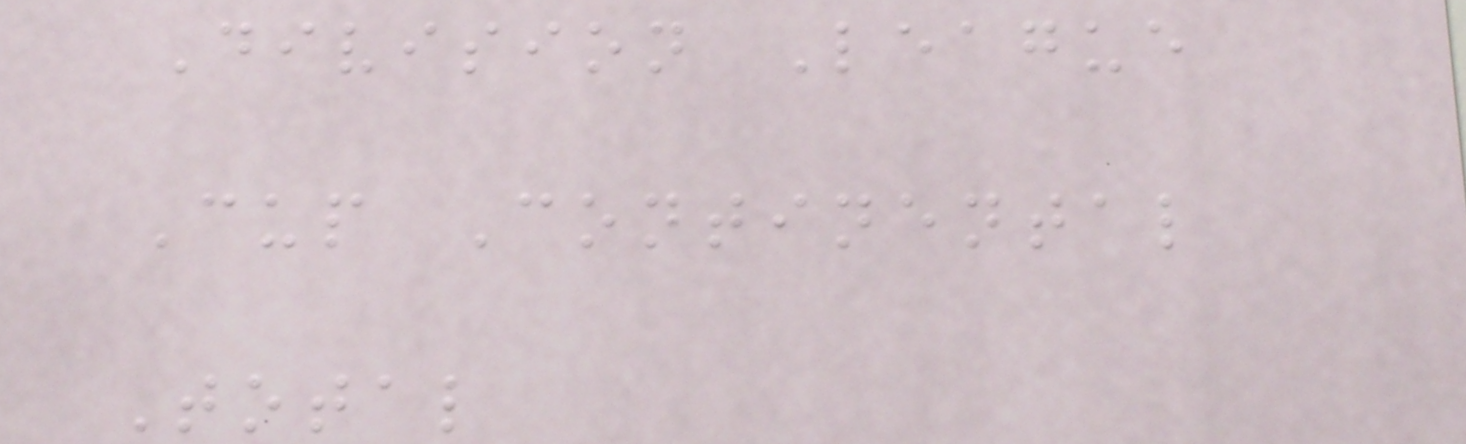Division League
Cup Continental
Total
